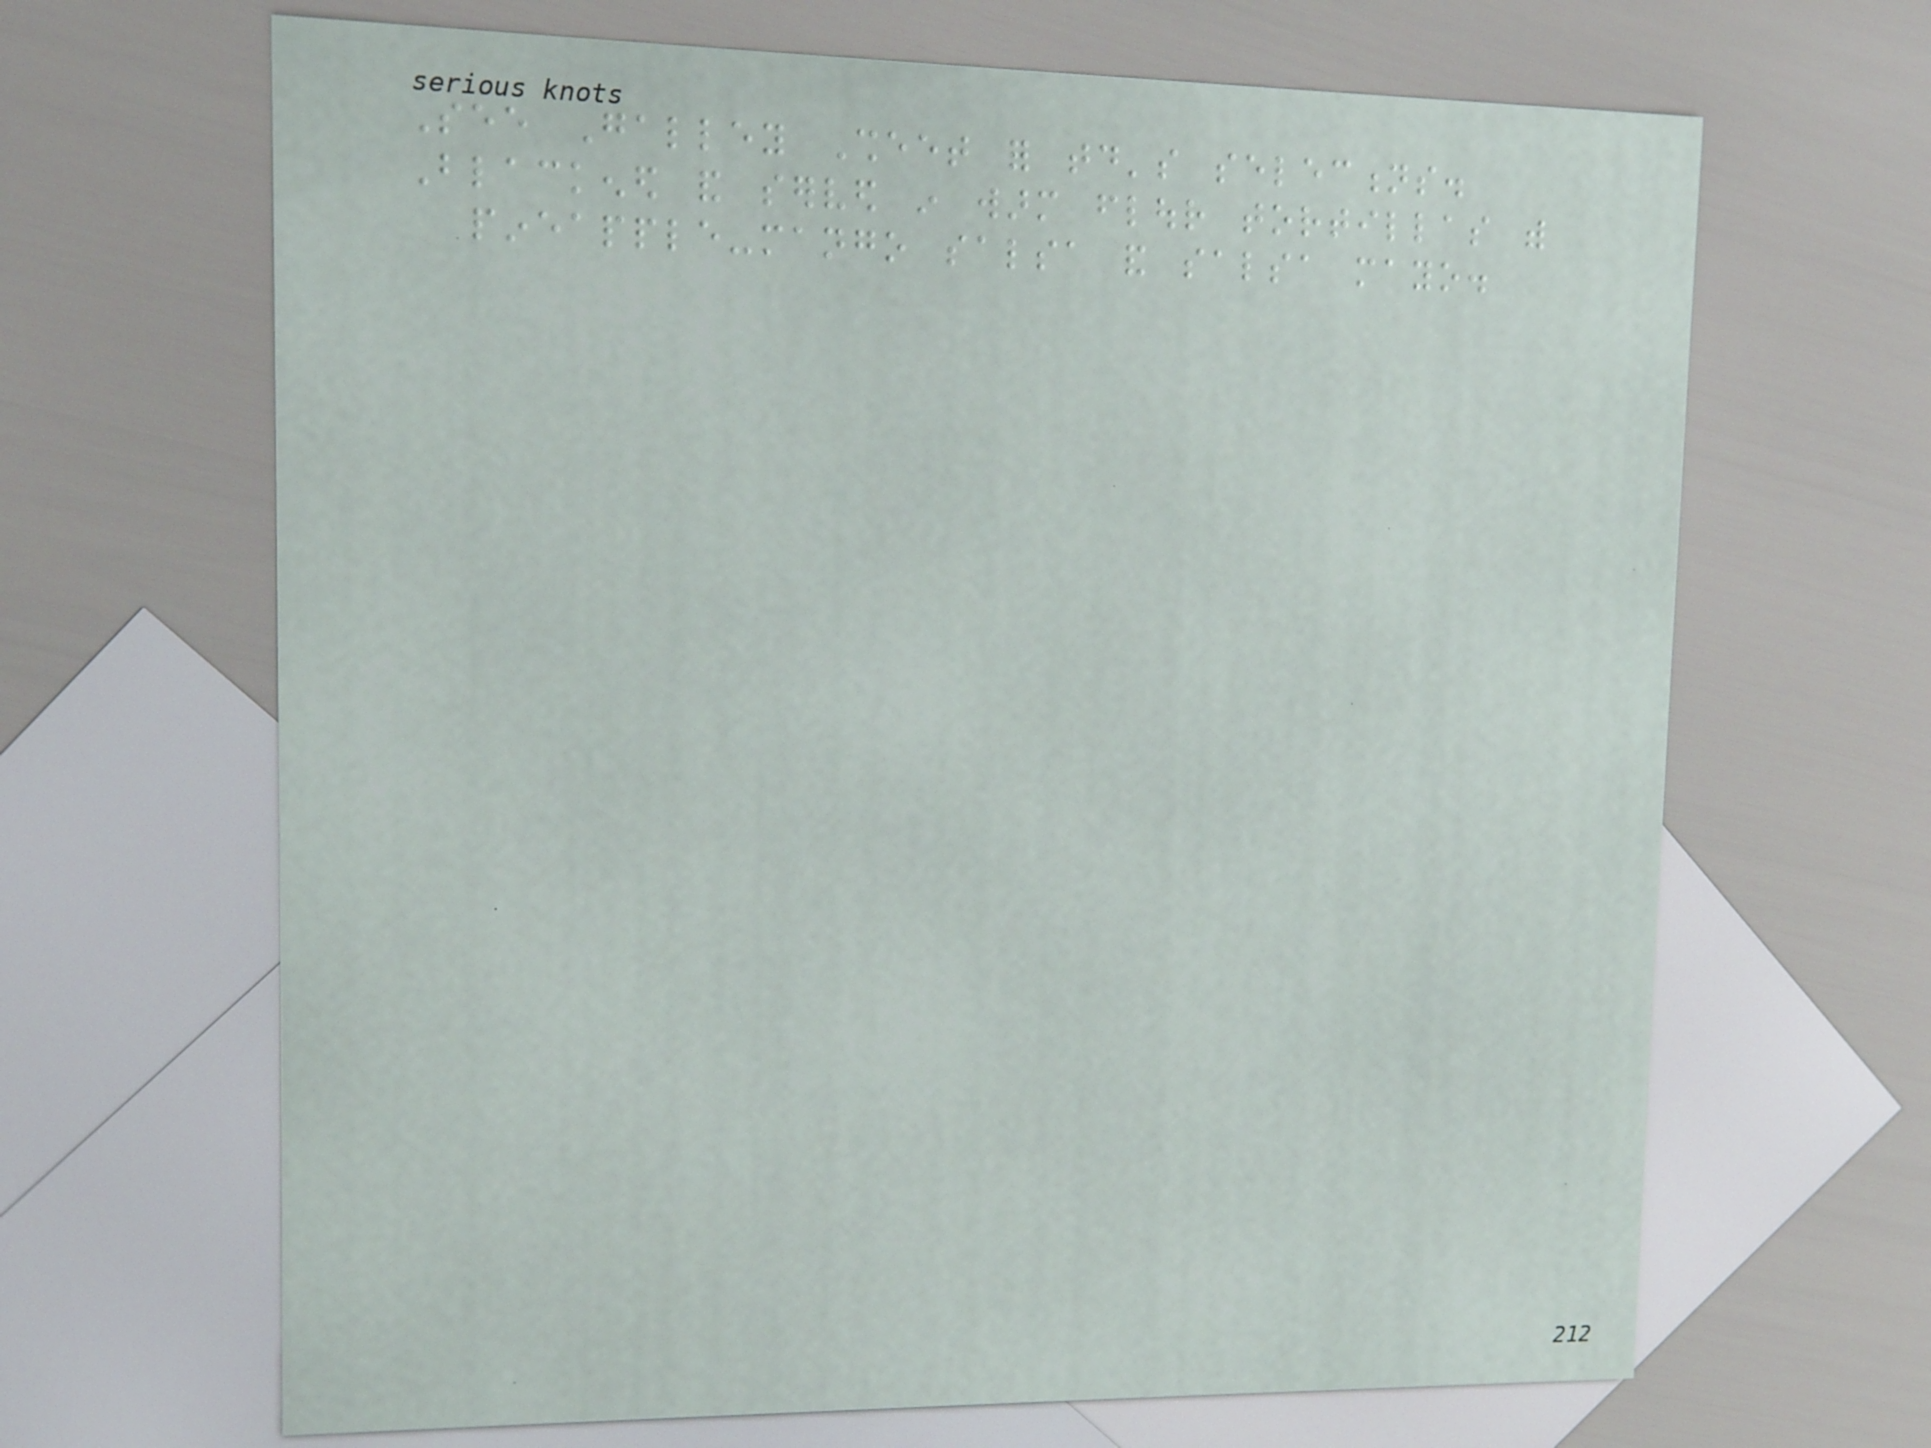See Galley Sheet for today's selections.
Blackened and served in warm flour tortillas with
pineapple-mango salsa and salsa mayo.
